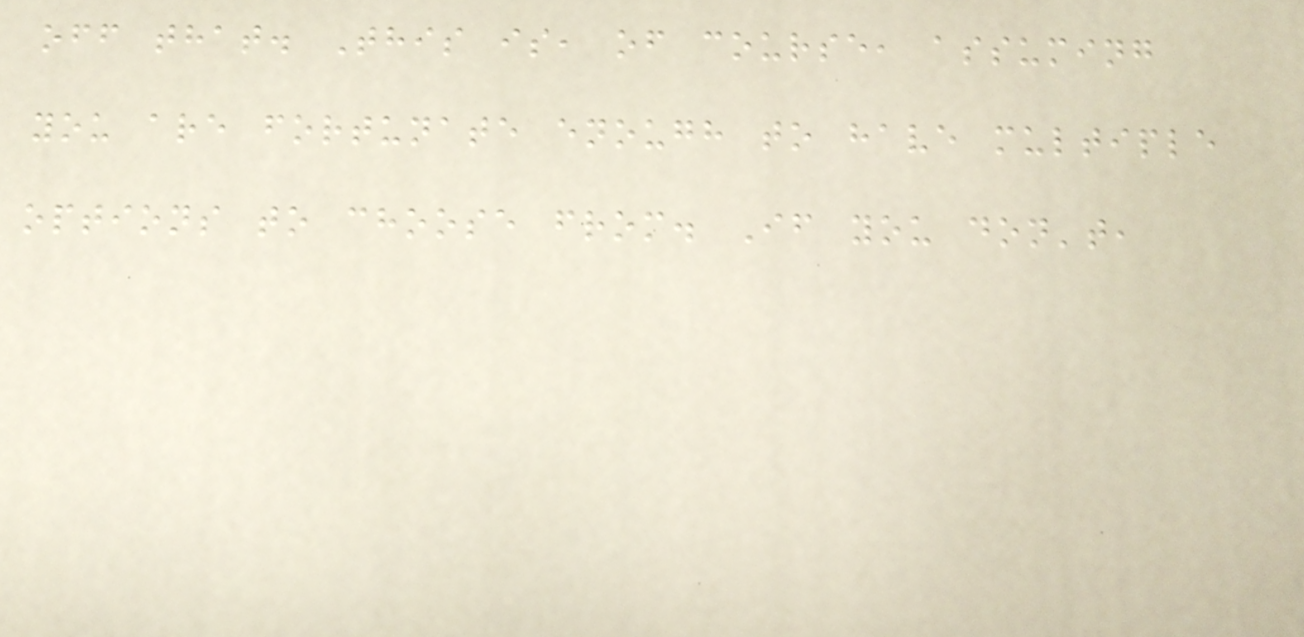off that. This is, of course, assuming
you are fortunate enough to have multiple
options to choose from. If you don't,
